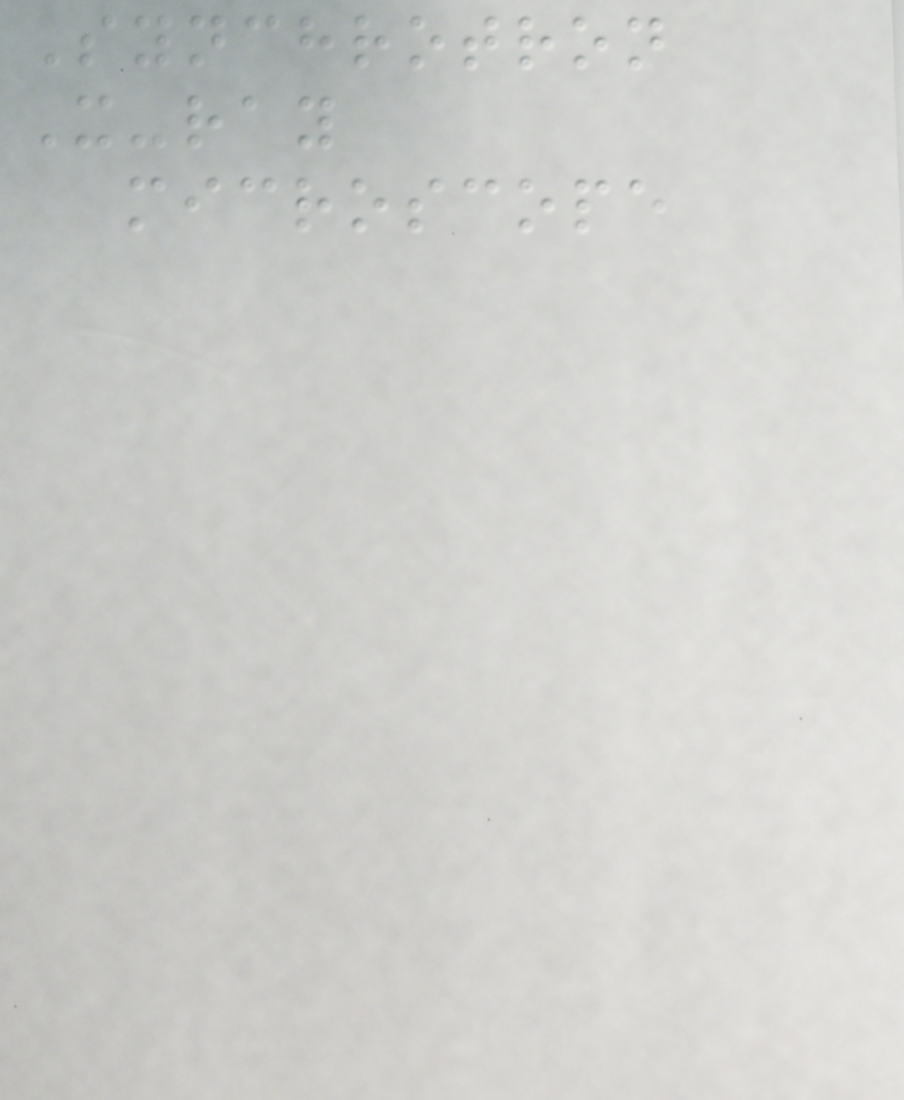Synchrotron
X-ray
microscope
